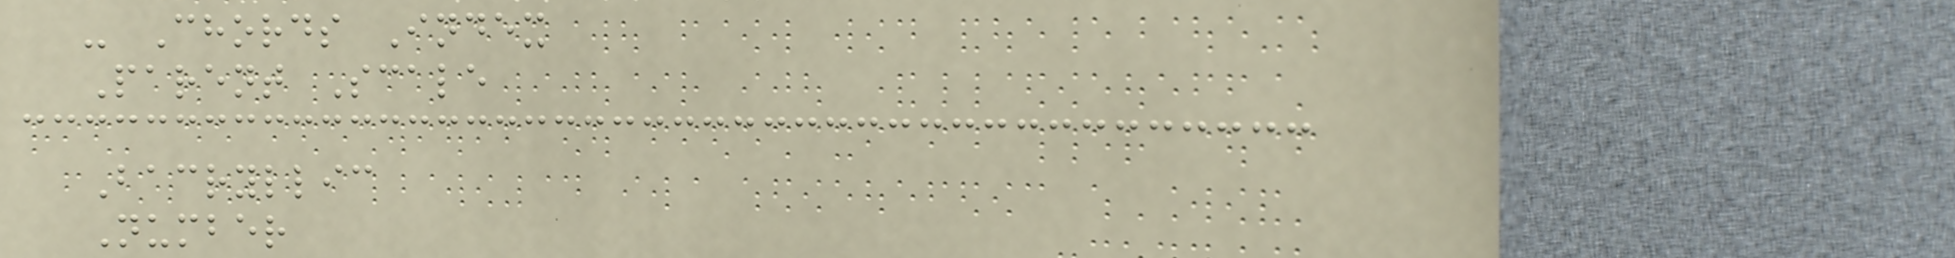- Chords Index
Parent Scale
Bacryllic
Number
